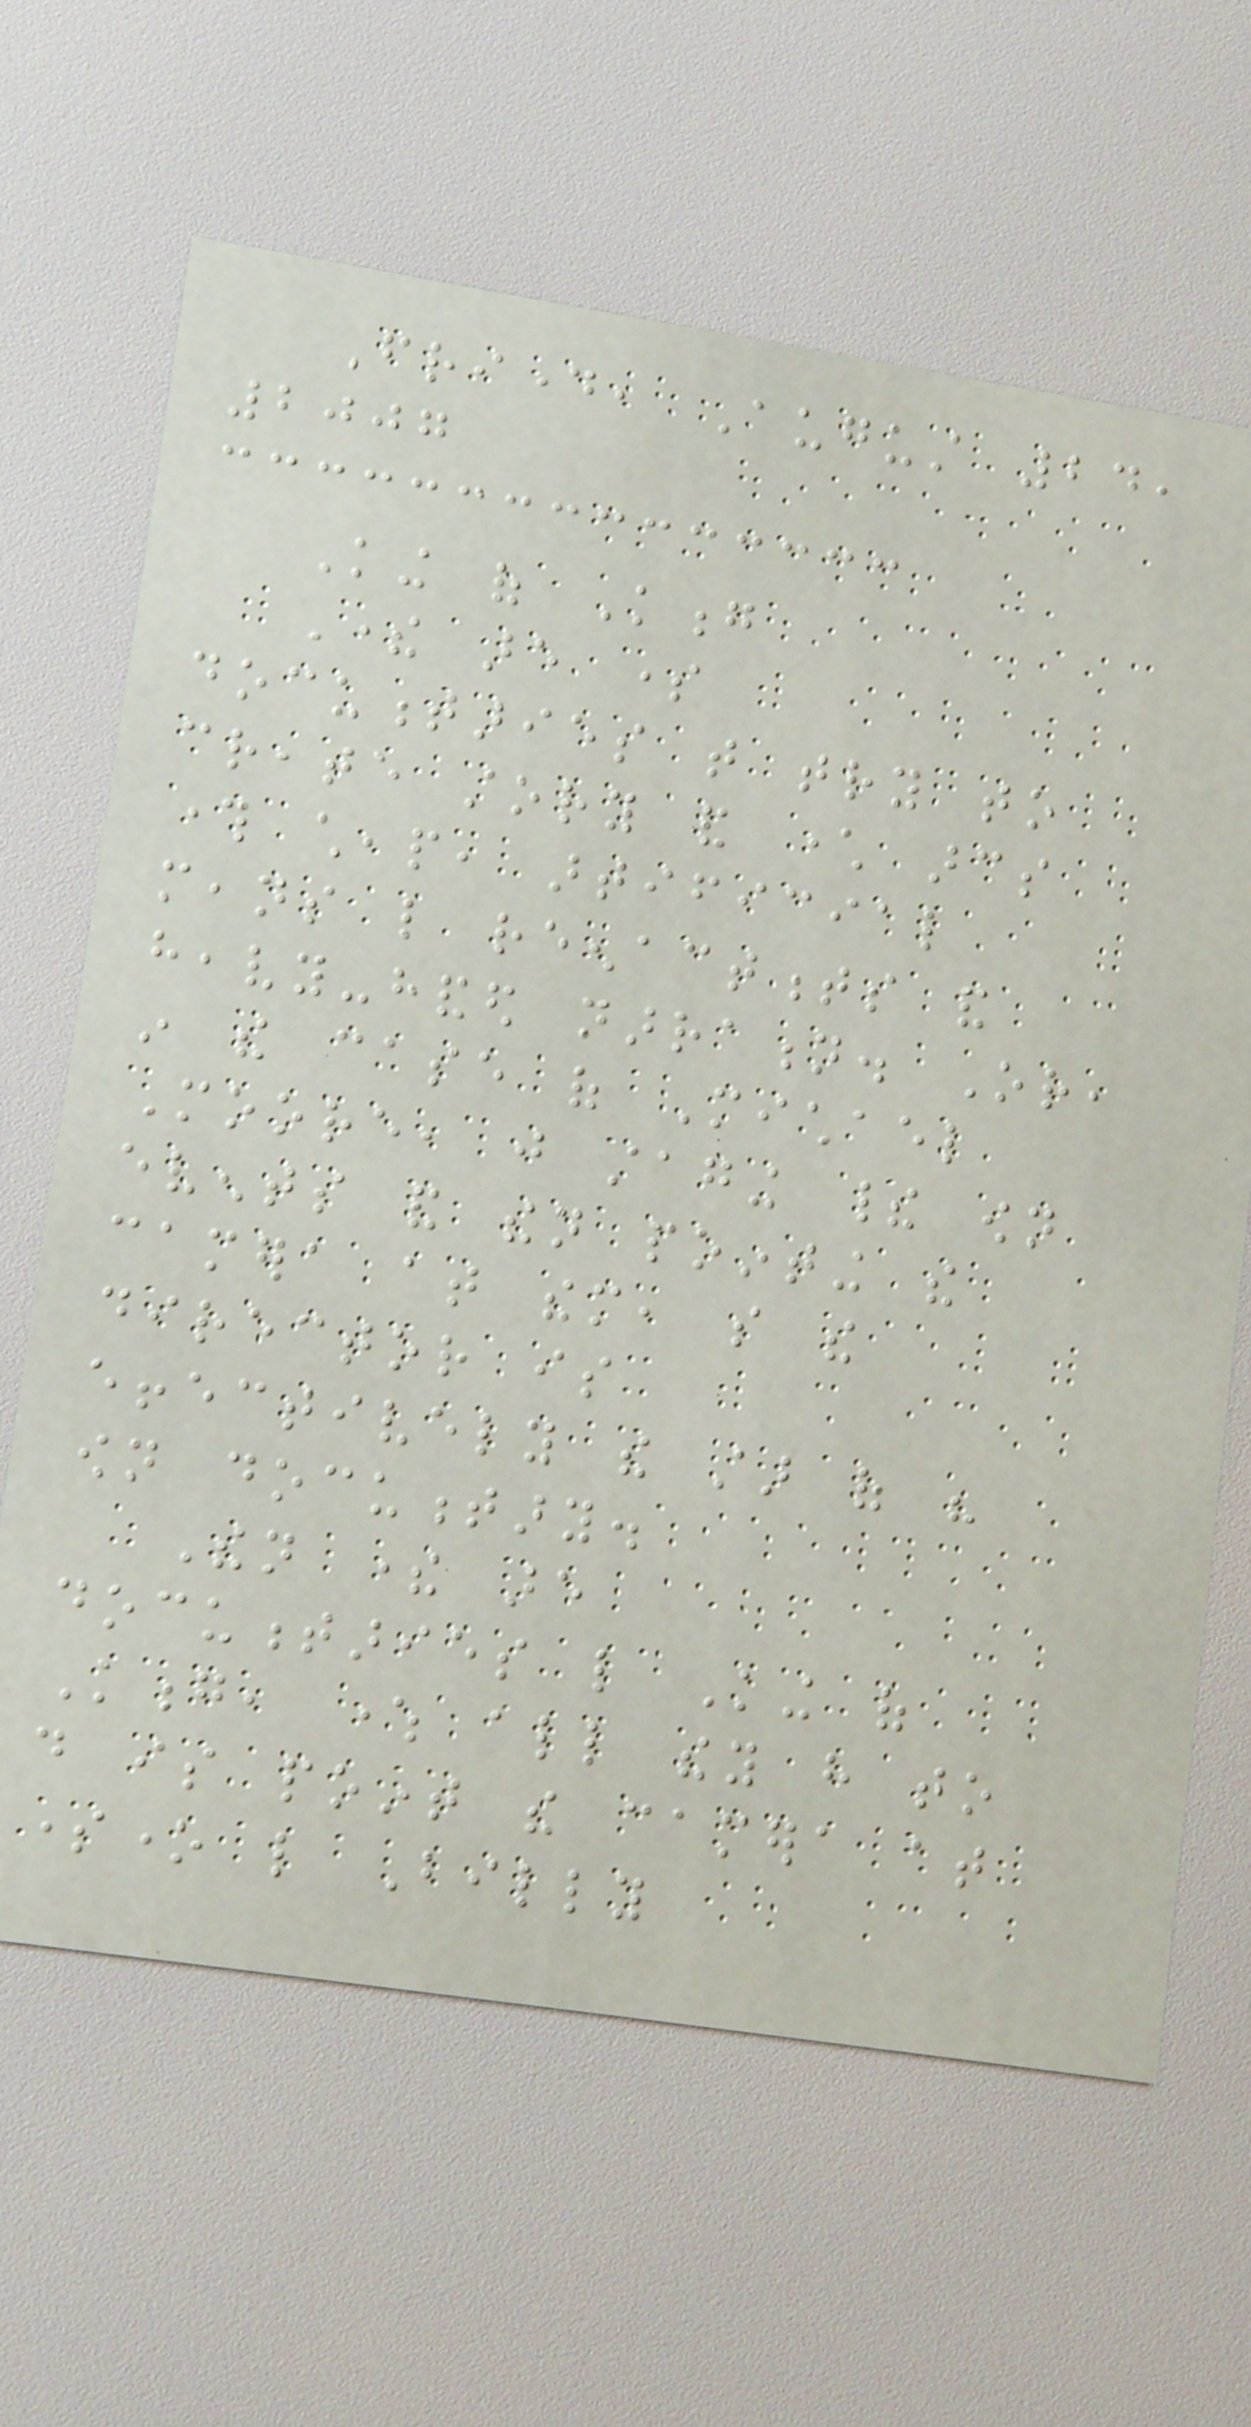Friday, August 24,
2007
King of Kong
There are some
documentaries that try to
create story and character arcs
through cheap, artificial
means like reenactments and
heavy-handed narration. Or,
in the case of Michael
Moore, just staging their own
events and then pointing the
camera at them, so the
director is
effectively the star of his
own documentary.
Then there are
documentaries like King of
Kong, where all they have to
do is point the camera at
someone like Billy
